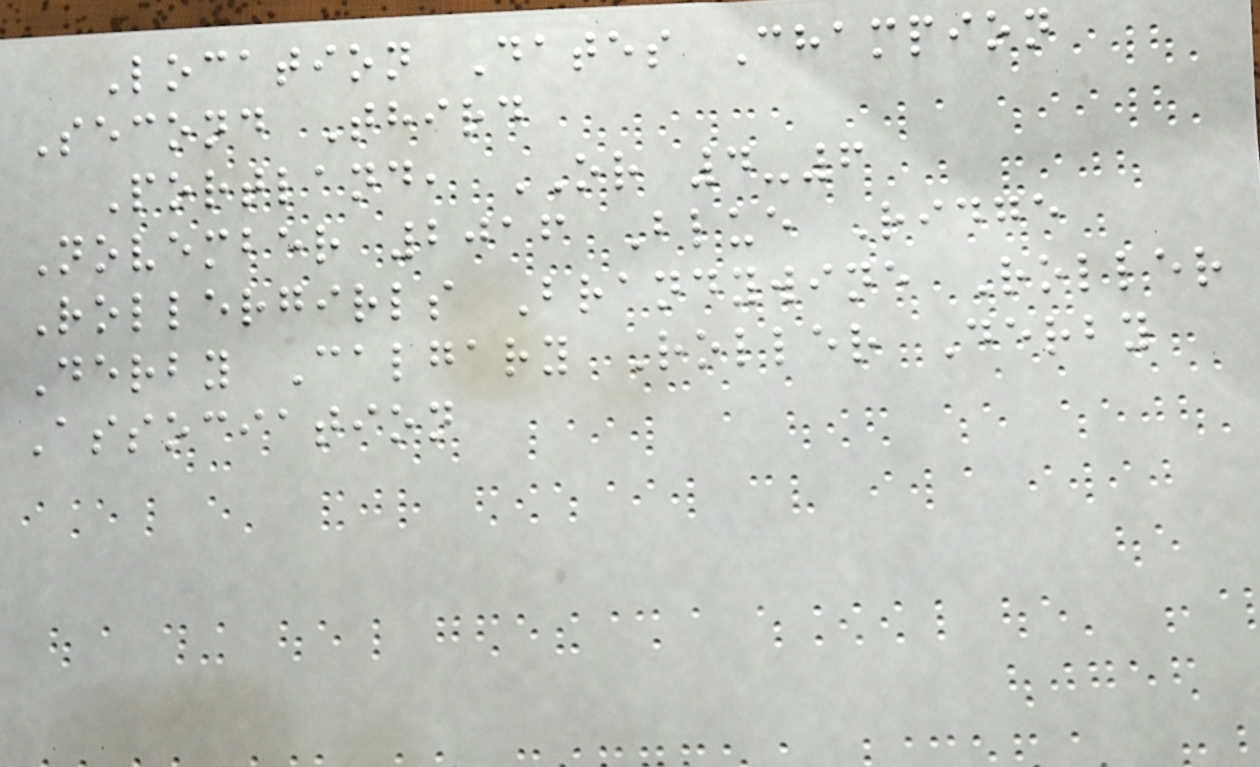Location Dates Champion
Second Third
Portland, OR 4-6
November 2016 Blue Ridge
Rollergirls Brandywine Roller
Derby Calgary Roller Derby
Association
